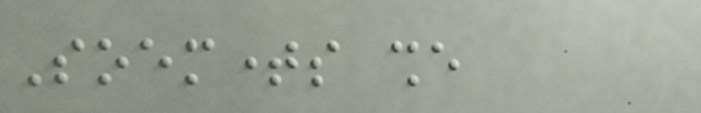Soemtimes she
